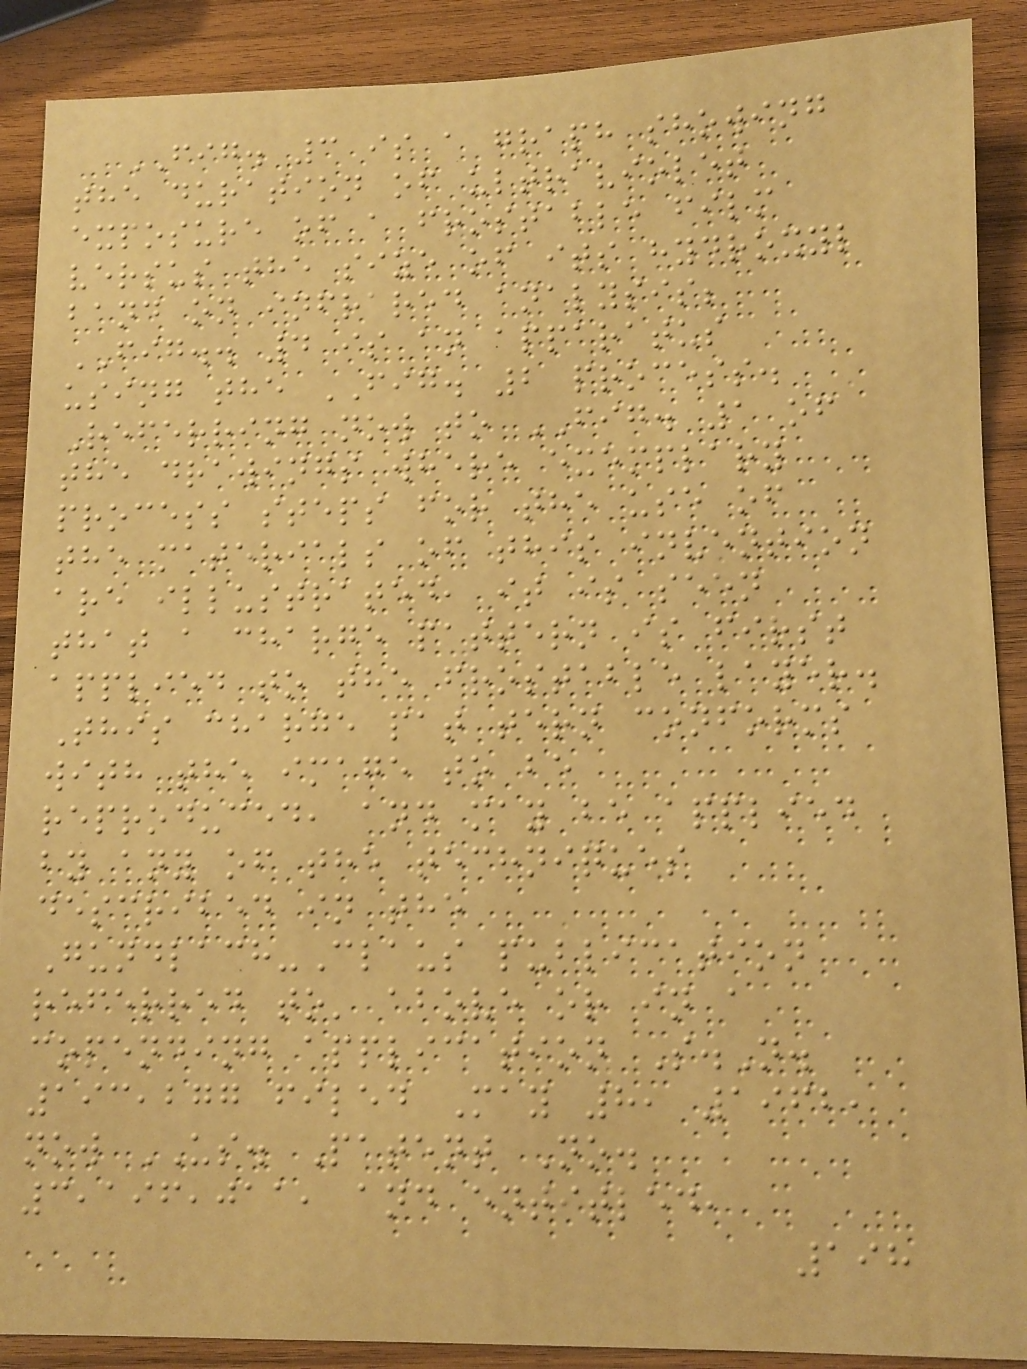FIG. 3 is a graph showing
the duration of ultraviolet
exposure of a frostable film
versus the size of its hydroxyl
band on infrared analysis;
FIG.. 4 is an apparatus
using the FIG. 2 process.
Referring now to FIG. 1 of
the drawings where exemplary
process steps for the use of
the materials of this invention
are illustrated, it is seen
that a charge pattern is first
applied to the frostable layer.
This charge pat tern conforms
with the image to be
reproduced, and may be applied
by any of the techniques
described in the
Gundlach-Claus publication
referred to' above or in a
copending application S.N.
193,277 filed May 8, 1962,
now US. Patent No.
3,196,011, and entitled,
198
